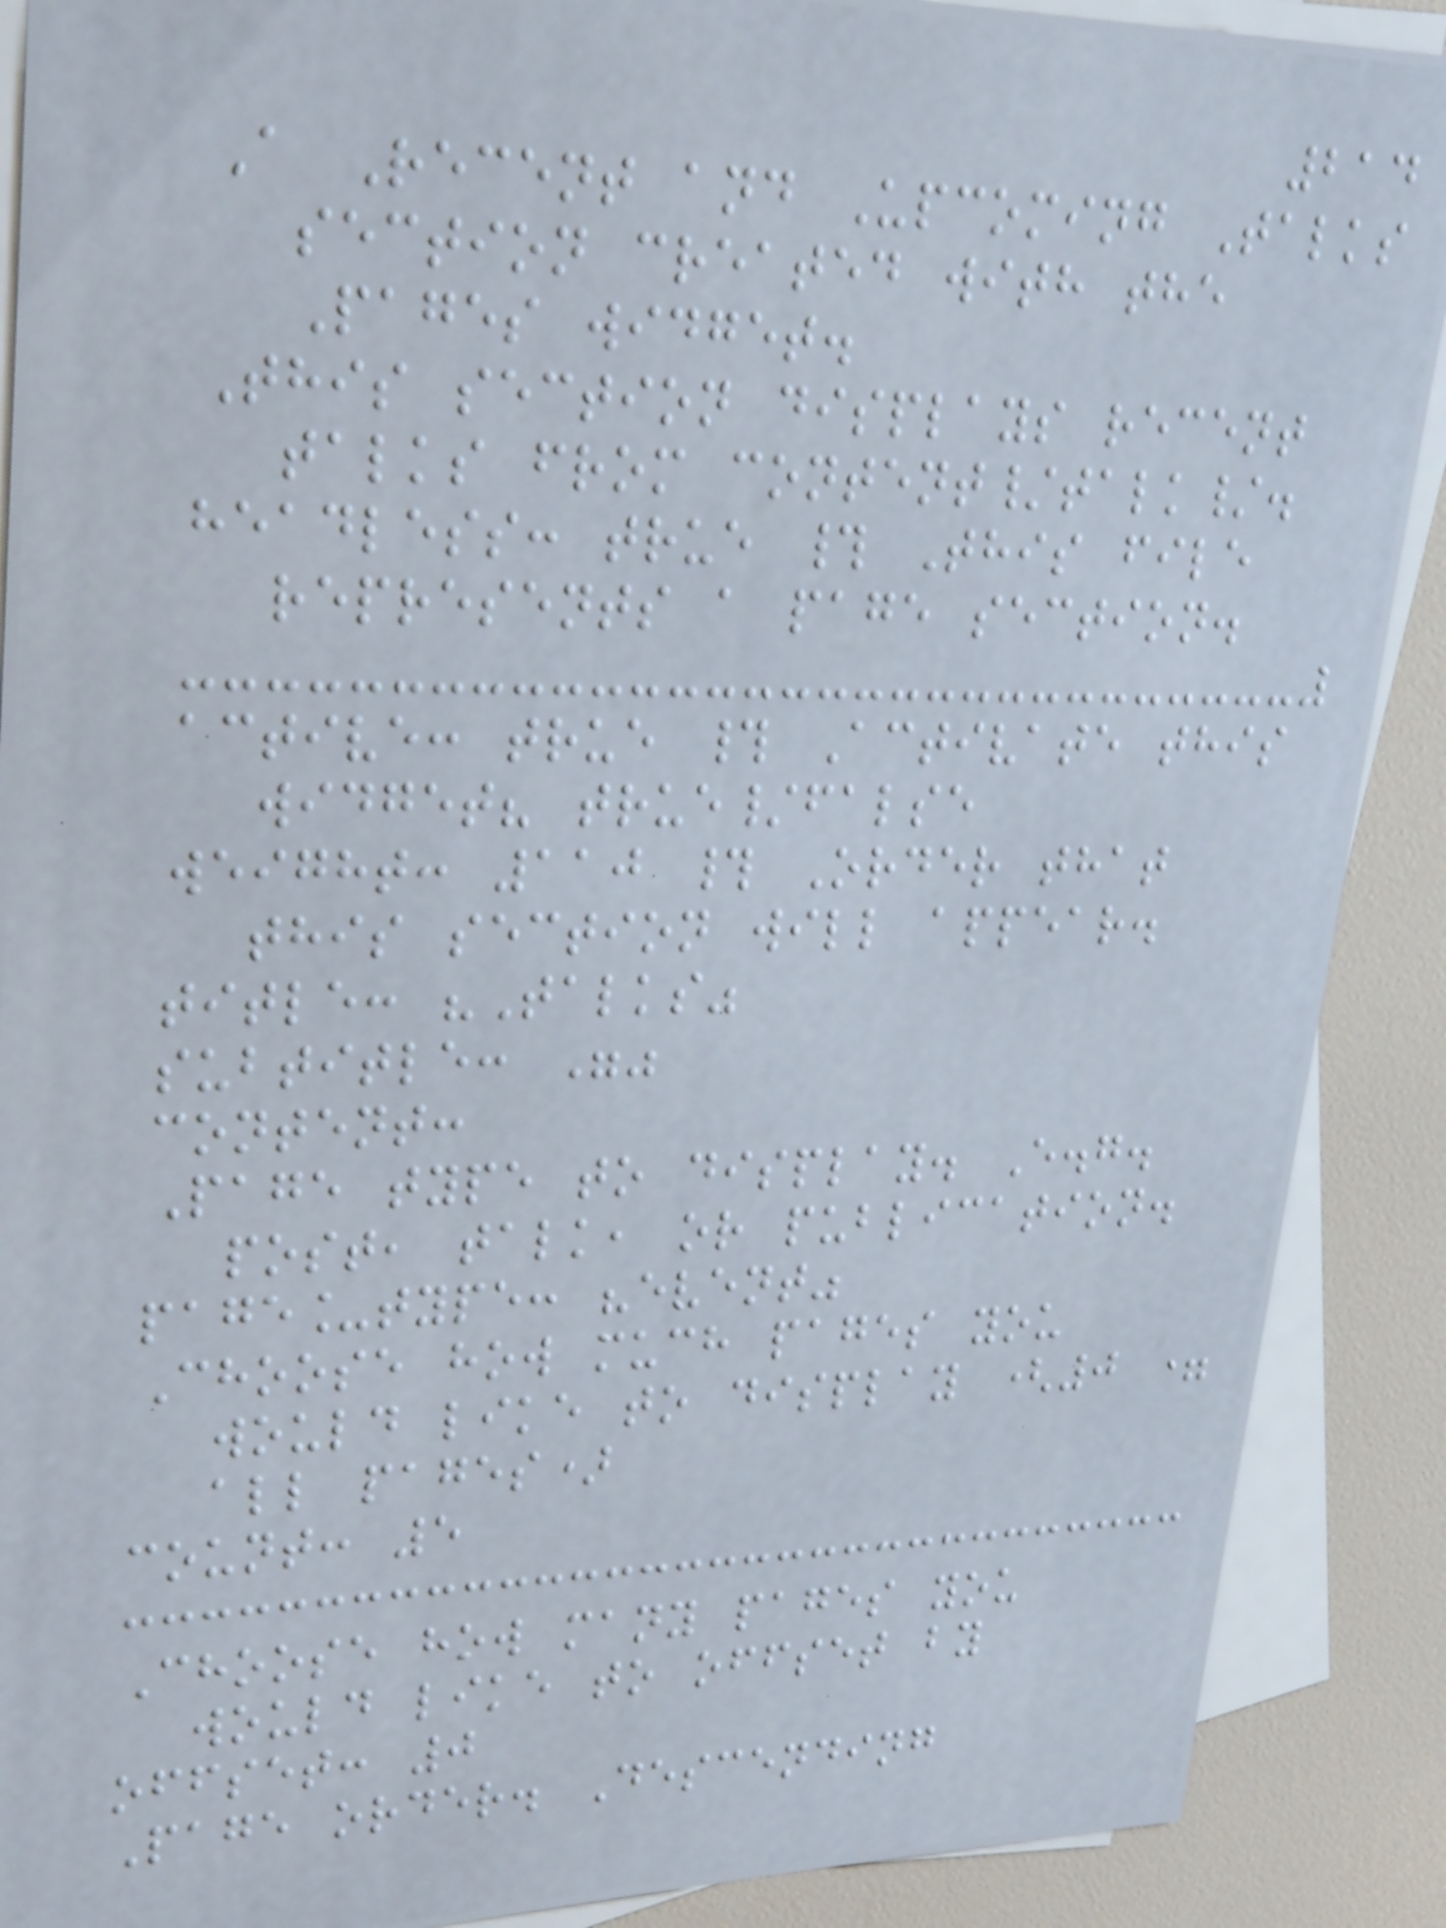214
A Recent and Upcoming Talks
section created with the
Pages widget.
This section displays recent
talks from content/talk/.
headless: true # This file
represents a page section.
active: true # Activate this
widget? true/false
weight: 110 # Order that
this section will appear.
title: "Talks"
subtitle: ""
content:
Page type to display. E.g.
post, talk, or publication.
page_type: "event"
Choose how much pages you
would like to display (0 =
all pages)
count: 5
Choose how many pages you
would like to offset by
offset: 0
Page order. Descending
